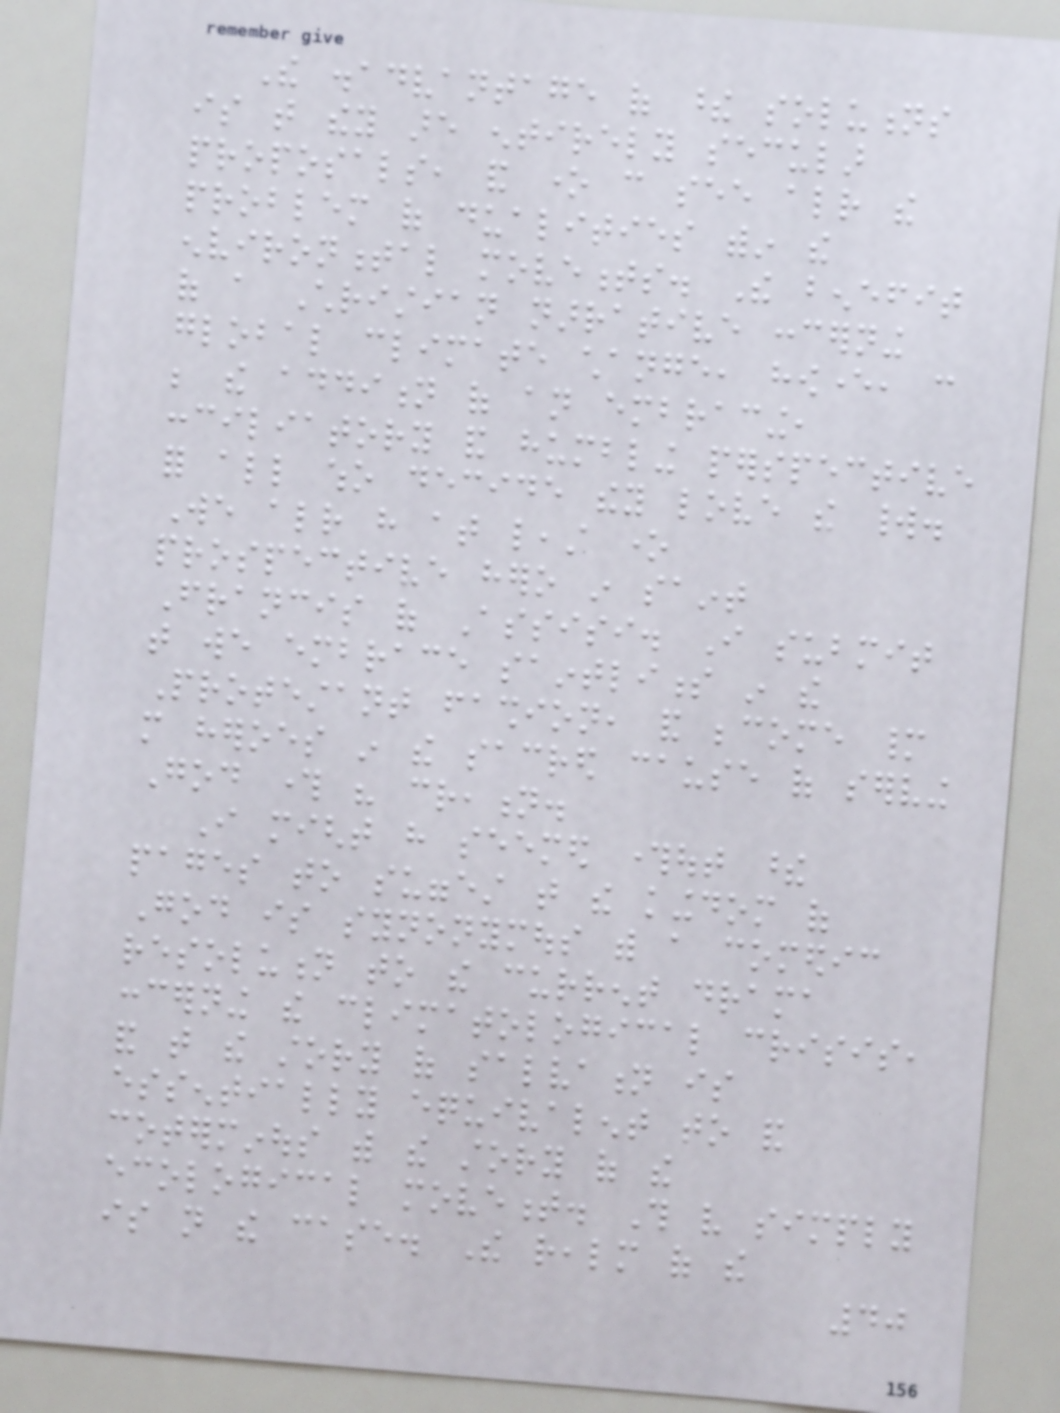The disadvantage of these solutions
is that they are entirely secular
proposals, and one can see already the
problem of dualities within the
environmental movements. The benefit
of a Christian narrative concerning
global climate change, however, can
be the addition of an embracing,
conciliatory and humbling perspective
for all who decide they love the world.
We already have at least one
prospective hero in saint
Francis of Assisi. I submit
that we embrace saintliness in the
Protestant fashion, and become many
more heroes in the sacred cause of serving
God through his creation.
I might have seemed throughout these
pages to suggest that the kingdom of
God is synonymous with a comedic
resolution to the current drama
concerning the climatological crisis,
and that the story of salvation is
essentially equivalent to and
coterminous with the story of the
ecological movement. This very simply
is not the case. The realm of the
40
